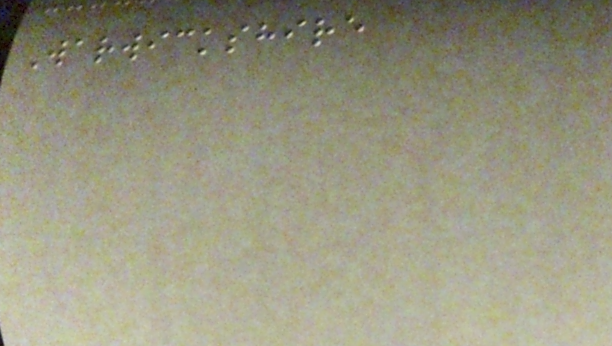Warwickshire
